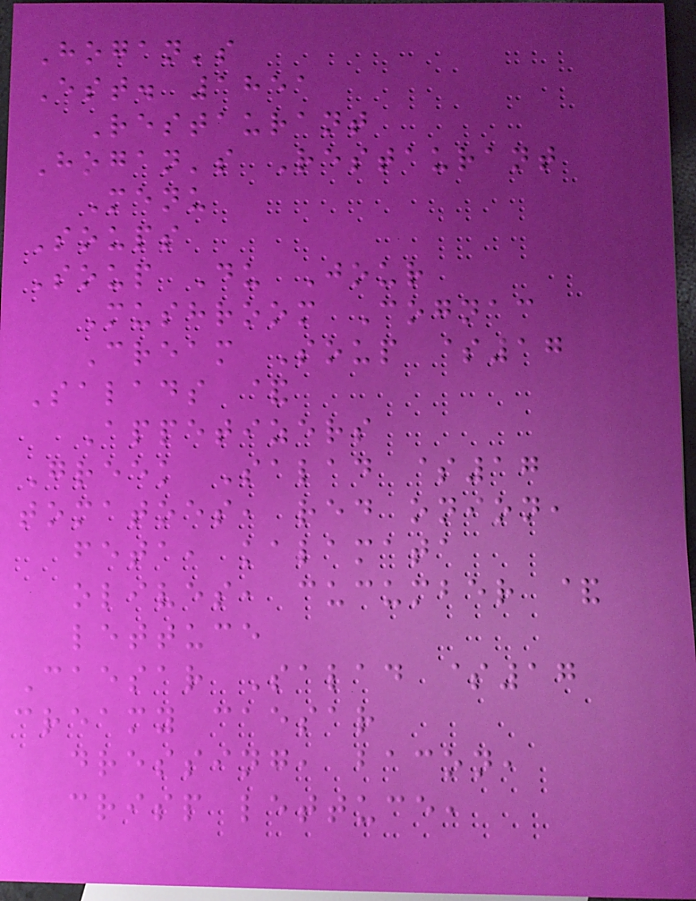Hogan's
Est. 1851
Restaurant
Hogan's Restaurant
Menu
Soups
Soup Du Jour
Mushroom Cognac
Cream Soup $17
Salads &
Appetizers
Greek Salad $17
tomatoes, red onion,
feta, kalamata
olives, cucumber &
lettuce
Caesar Salad $17
creamy caesar
dressing, bacon,
crisp lettuce,
